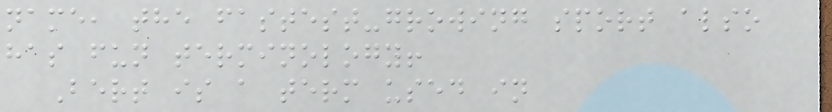name, the fastest-growing sport also
has fun terminology!
Bert is a term used in
